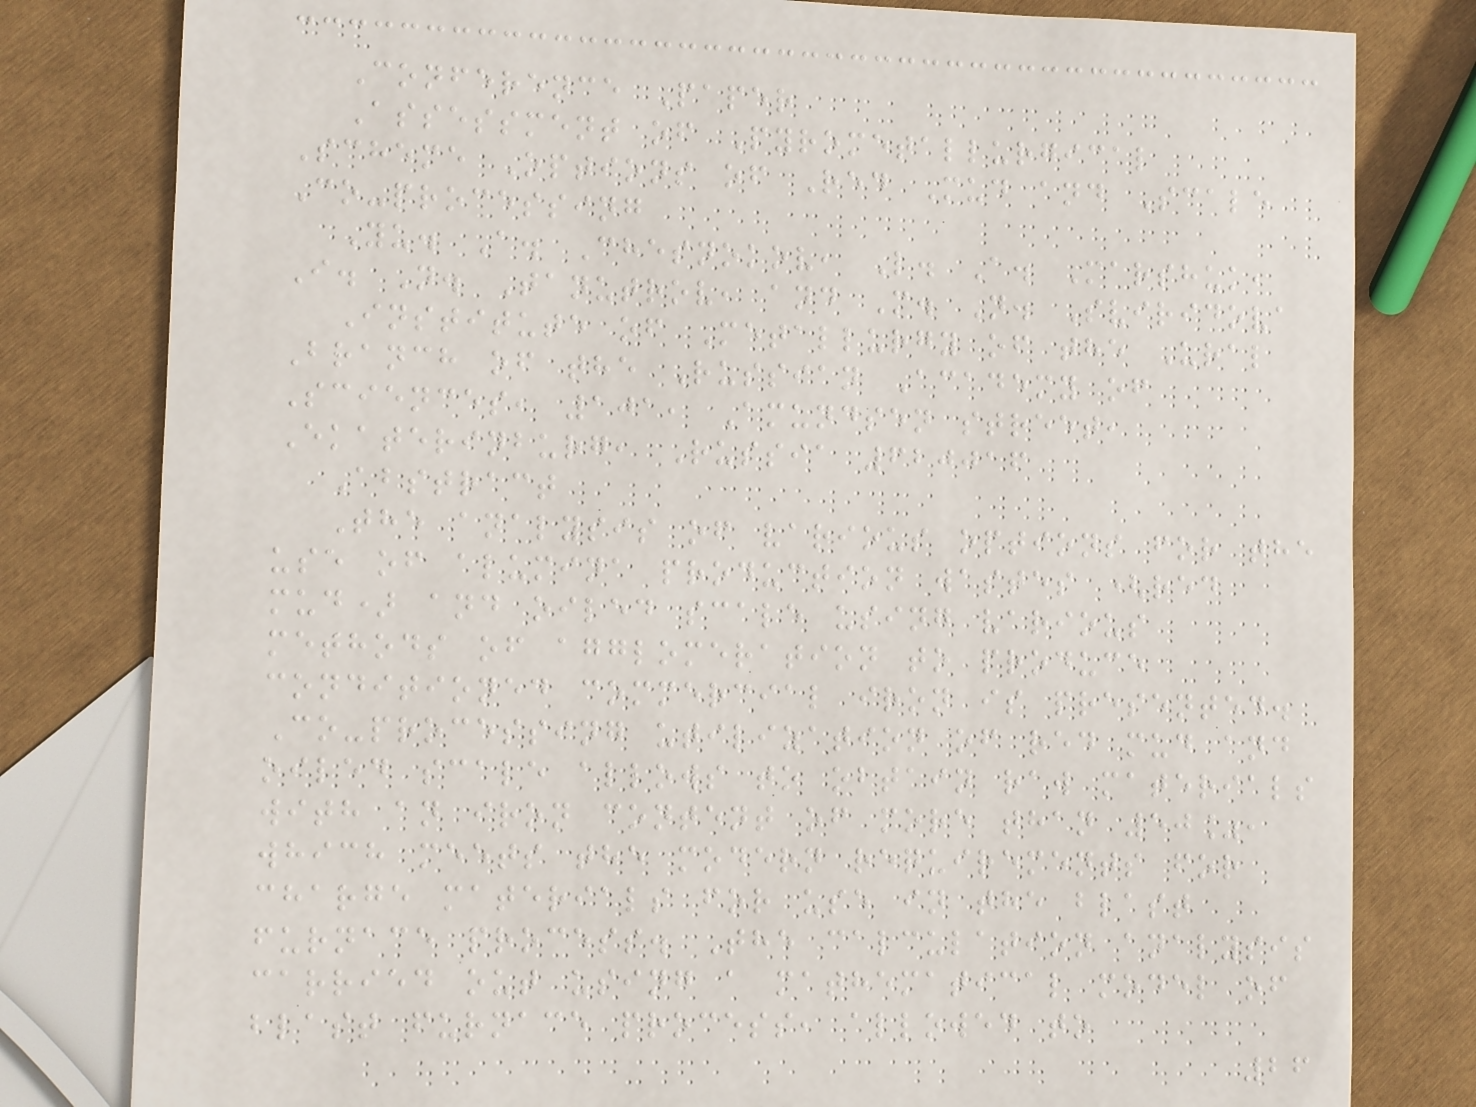Conference Paper
Assessment of Pyrometallurgical
Scheme Options of Red Mud and Scale
Co-processing
Yu. A. Chesnokov, L. A. Marshuk,
I. N. Tanutrov, and M. N. Sviridova
Institute of Metallurgy of the Ural
Branch of the Russian Academy of
Sciences, 101, Amundsen street,
Ekaterinburg, Russia 620016
Abstract
The analysis of various options for the
use of alumina production wastes (red
mud) and oiled scale using various
methods of agglomeration to produce
conditioned commercial iron is presented.
Co-processing utilization of red mud and
oiled scale allows to obtain raw materials
with an iron content of more than 50%,
which meets the modern requirements for
charge materials for use in the blast
furnace process. The calculation analysis
carried out using a mathematical model of
blast furnace process, allowed to
26
